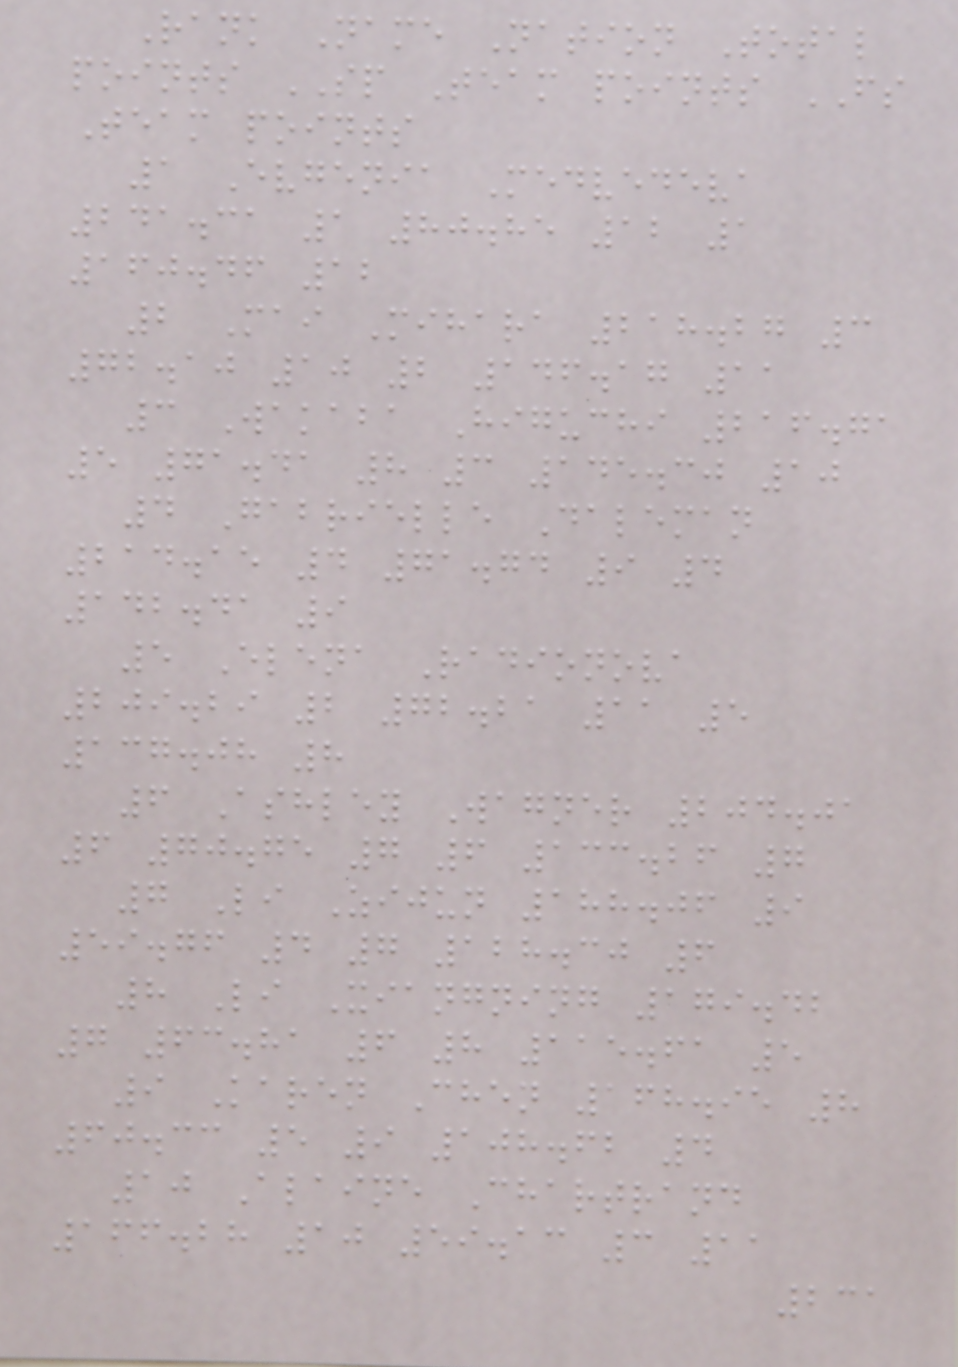Rank Name Nation Total
points SP Team points FS
Team points
1 Evgenia Medvedeva
241.31 1 80.85 12 1
160.46 12
2 Mai Mihara 218.27 3
72.10 10 2 146.17 11
3 Wakaba Higuchi 216.71
5 71.41 8 3 145.30 10
4 Gabrielle Daleman
214.15 4 71.74 9 4
142.41 9
5 Elena Radionova
209.29 2 72.21 11 5
137.08 8
6 Ashley Wagner 204.01
6 70.75 7 6 133.26 7
7 Li Zijun 188.06 9
59.76 4 7 128.30 6
8 Li Xiangning 179.42
7 63.81 6 8 115.61 5
9 Karen Chen 168.95 8
60.33 5 9 108.62 4
10 Alaine Chartrand
166.28 10 59.13 3 11
231
